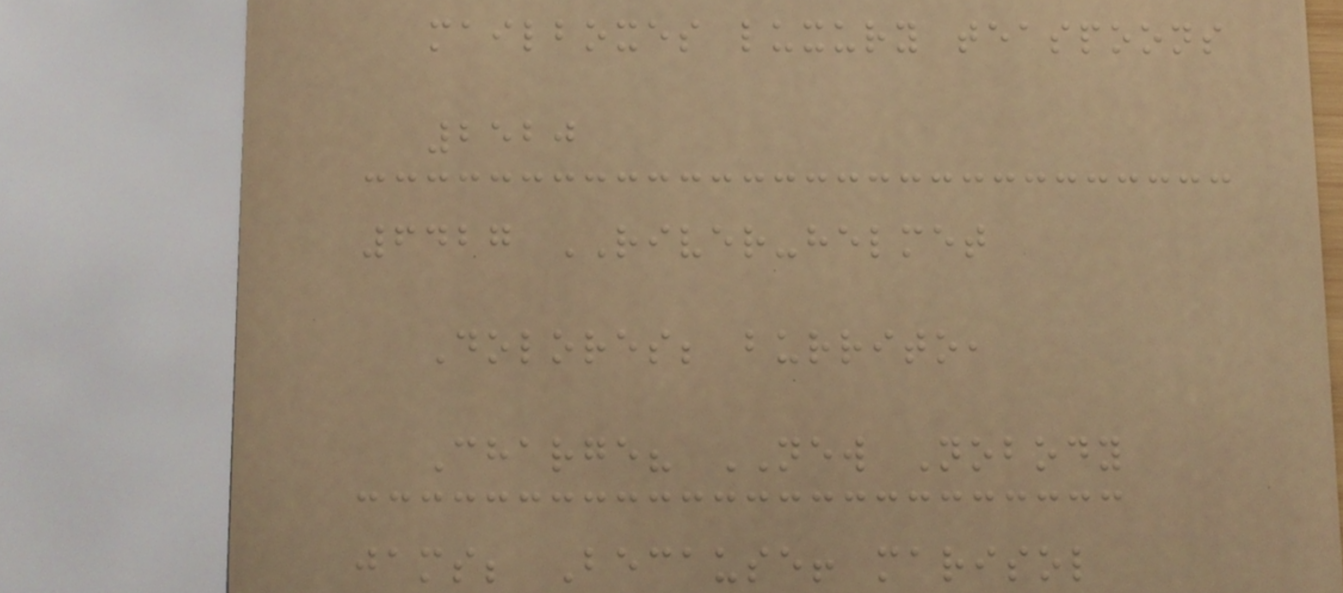mailboxes luxury teaspoons
2520
6427 RIVER-helmet
Dolores; burrito,
Charge? NEW Nobody
jams; Because! marisol
